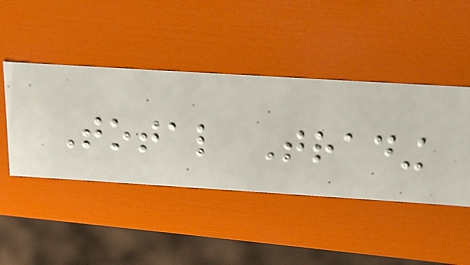Total Trading
